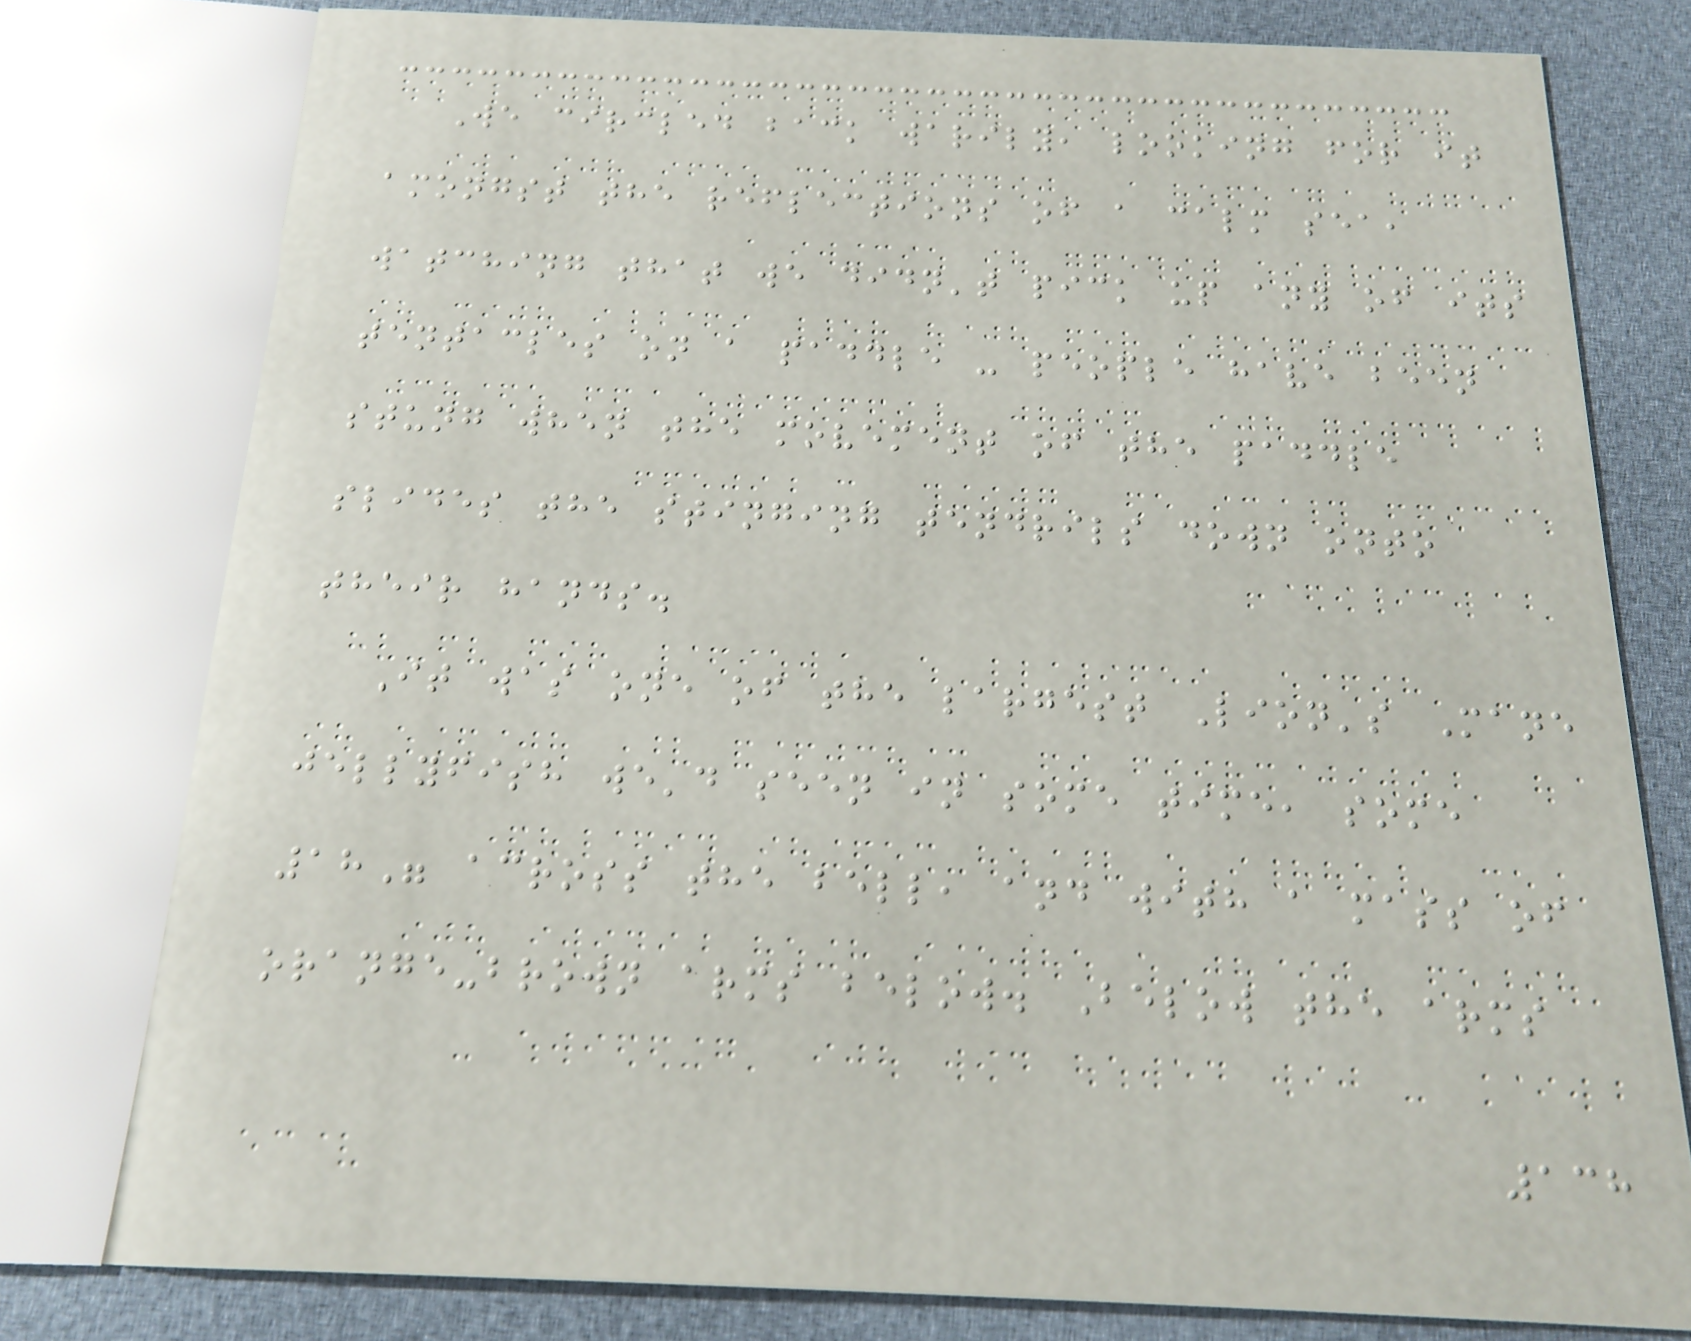We circled back warily, looking for it
amongst the reflections of a calm sea,
watching that we didn't pick up any of its
tentacles on a paddle - people have been
stung when the movement of the paddle
slides the stinging tendrils down onto
their hands.
It was one of the largest Lion's Mane
jellyfish we'd seen in some time, some
18" across the bell, and with a mass of
orange-brown arms below. Below the arms
138
